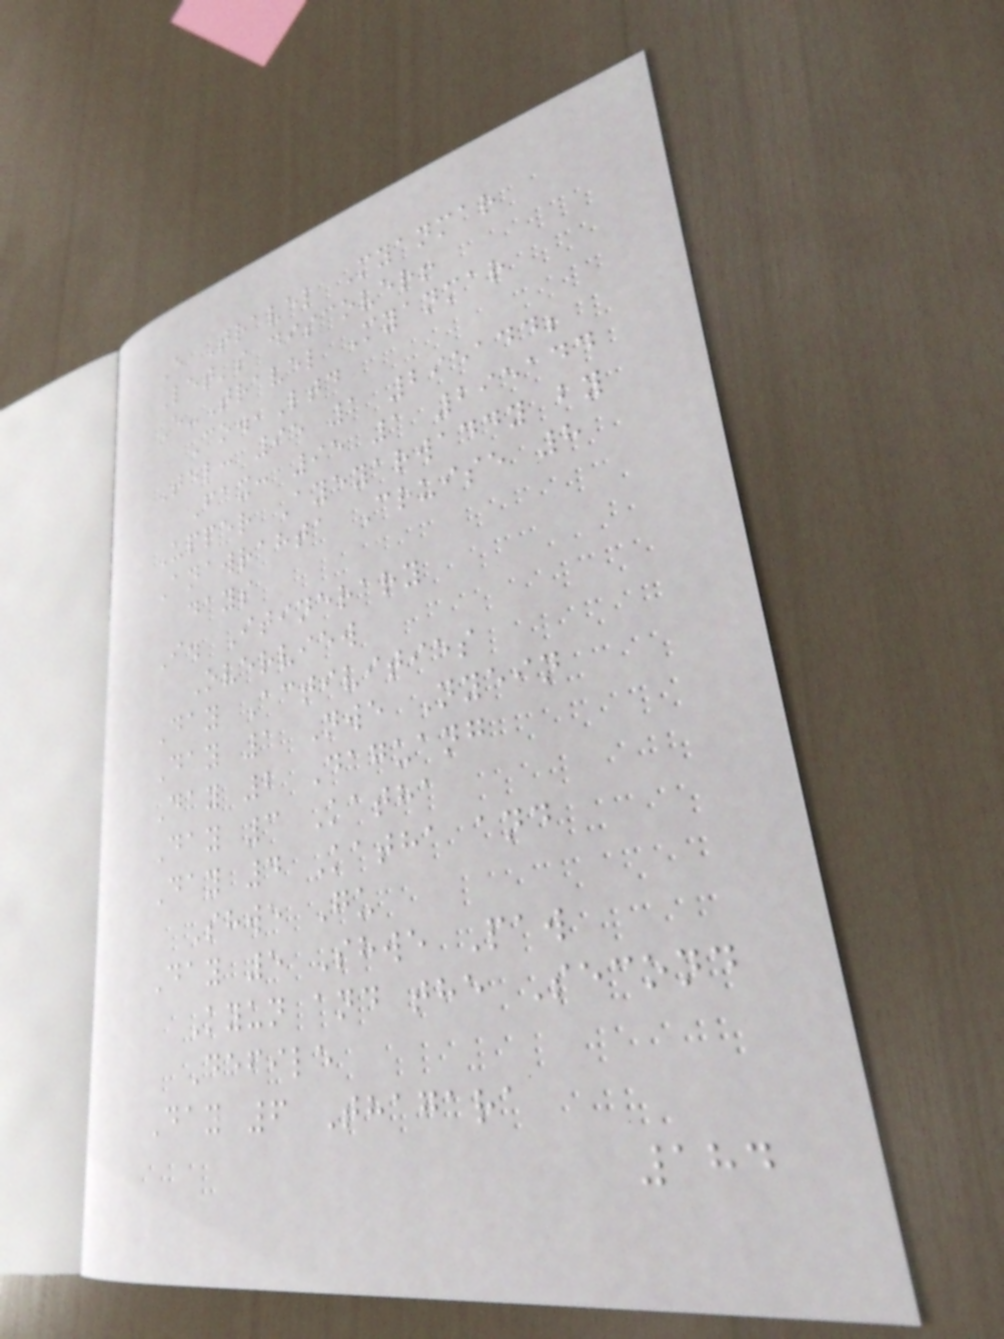E Travel Myanmar
Let's discover!
E-Travel Myanmar
Co.,Ltd
Tel: 95 1 295144;
Fax: 95 1 295144
Upper Ayeyarwaddy by
Anawrahta Cruise 8
days
I. Itinerary
Overview
Day Activities
Day 1 Nwe Nyein
Day 2 Daguang
Day 3 Katha
Day 4 Katha and
Shwe Gu
Day 5 Shwe Paw
Kyun and the Second
Defile
Day 6 Thagara
184
